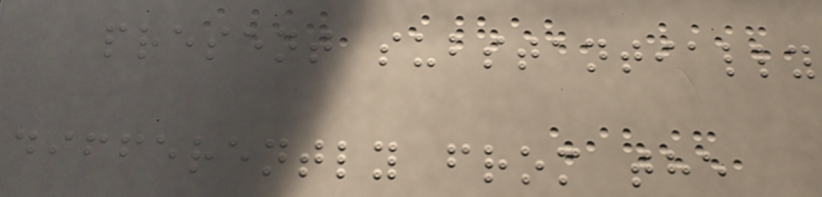present substantially
differently from the
